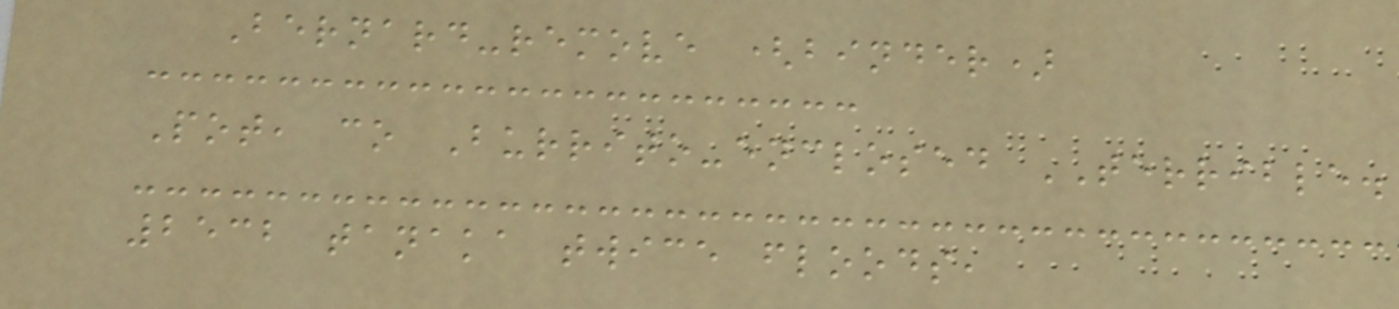Bernard-remove (binder)
Pot, co Burrito-enclosed TERRIBLE.
2532 tanaka twice floods,
